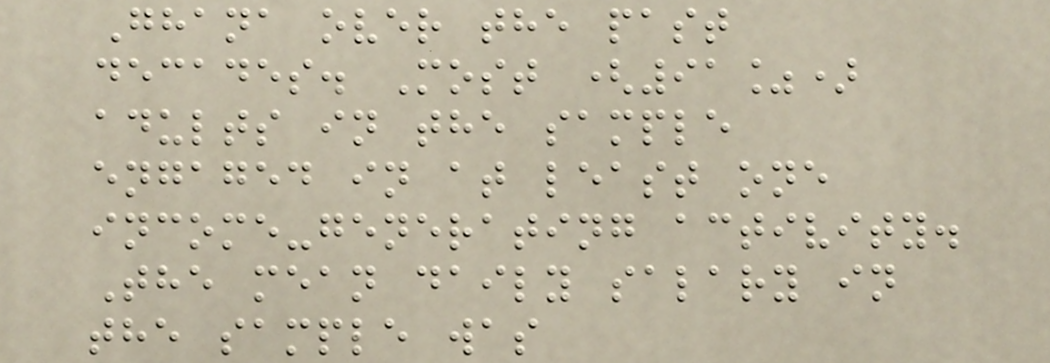Ghana over the past
decades. Most (91%)
adults in the sample
engaged in at least one
income-generating activity.
The mean daily salary in
the sample was
